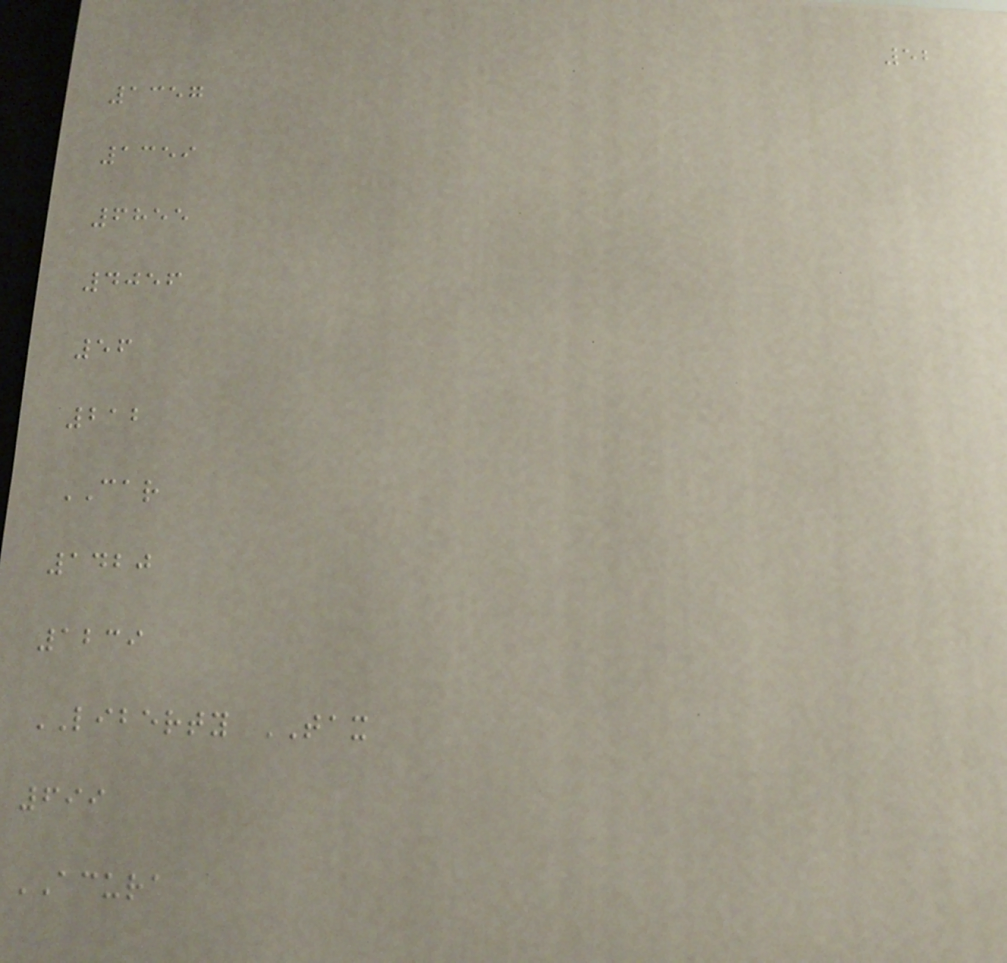52
1357
1359
6855
4056
56
212
CAR
1420
1239
LIBERTY TAX
699
ACURA
